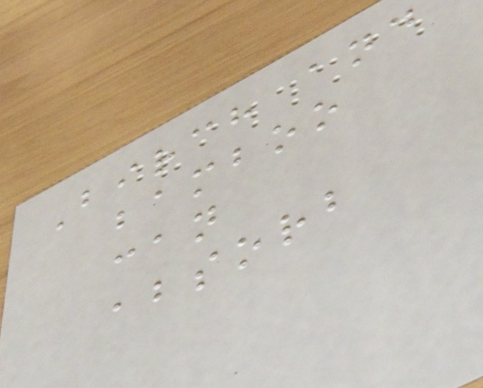Birch and
bamboo
can
absorb
